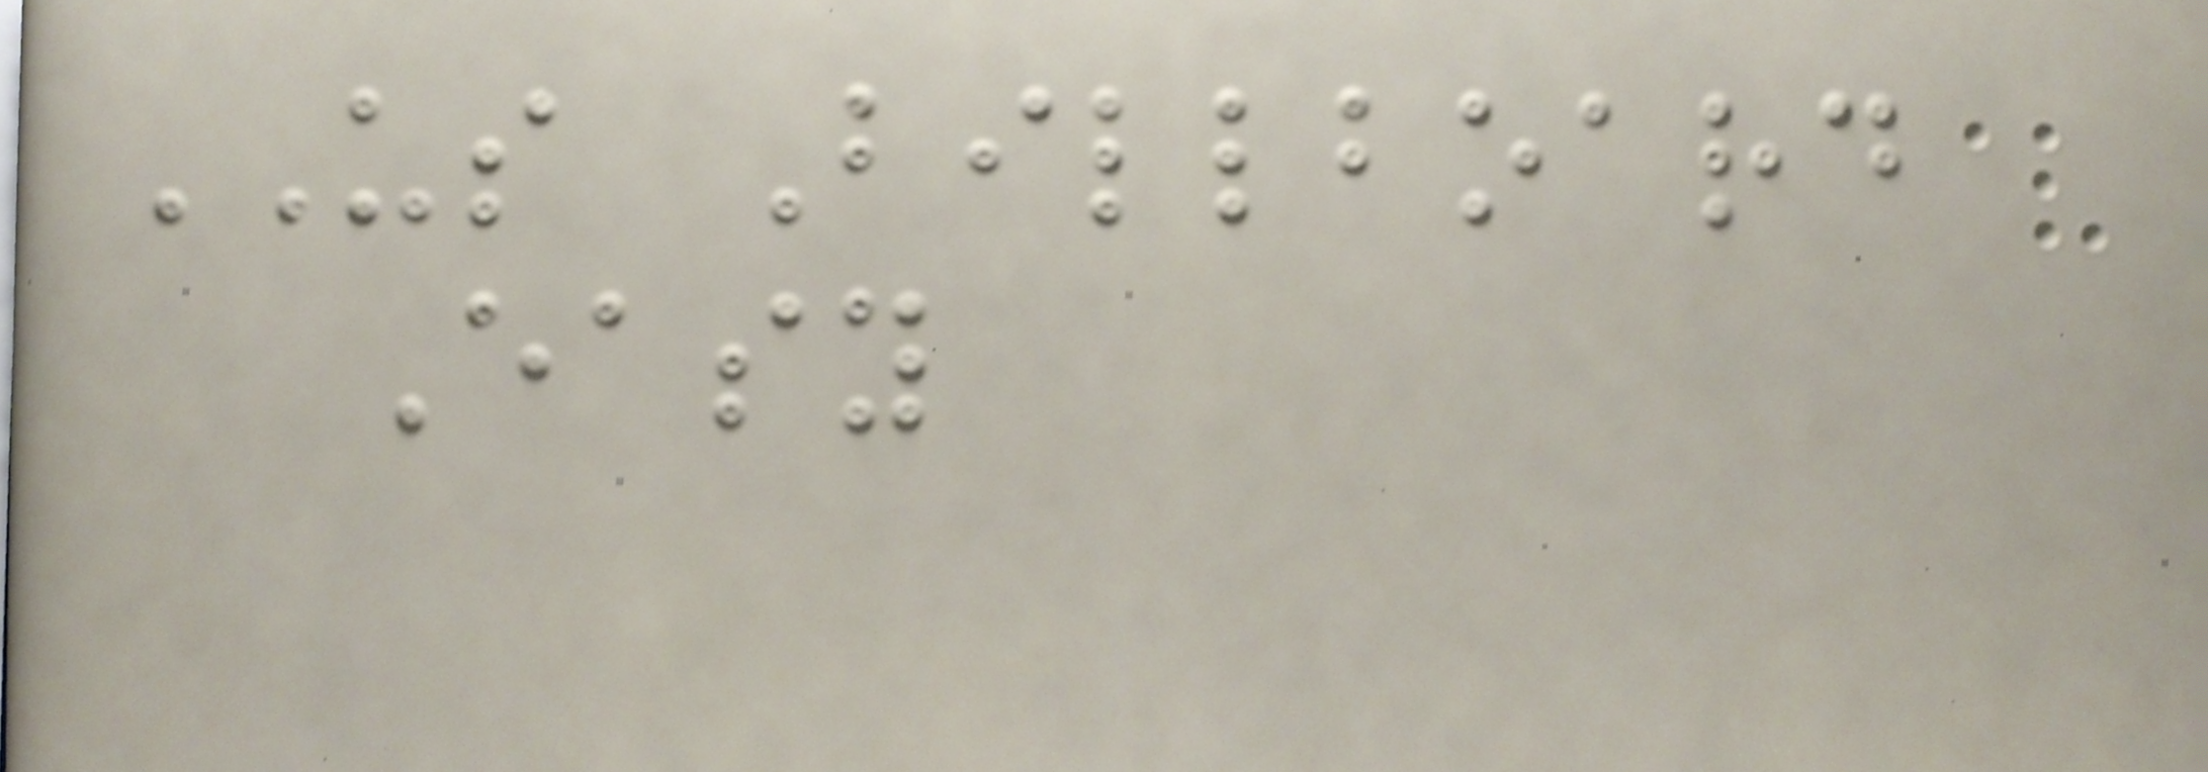US Billboard
Easy
